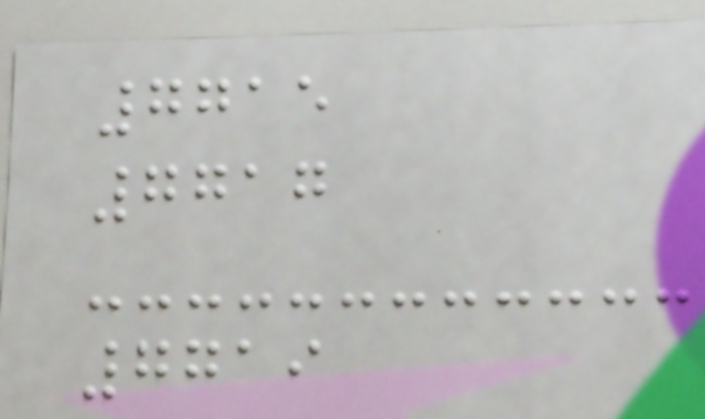7715
7717
7719
